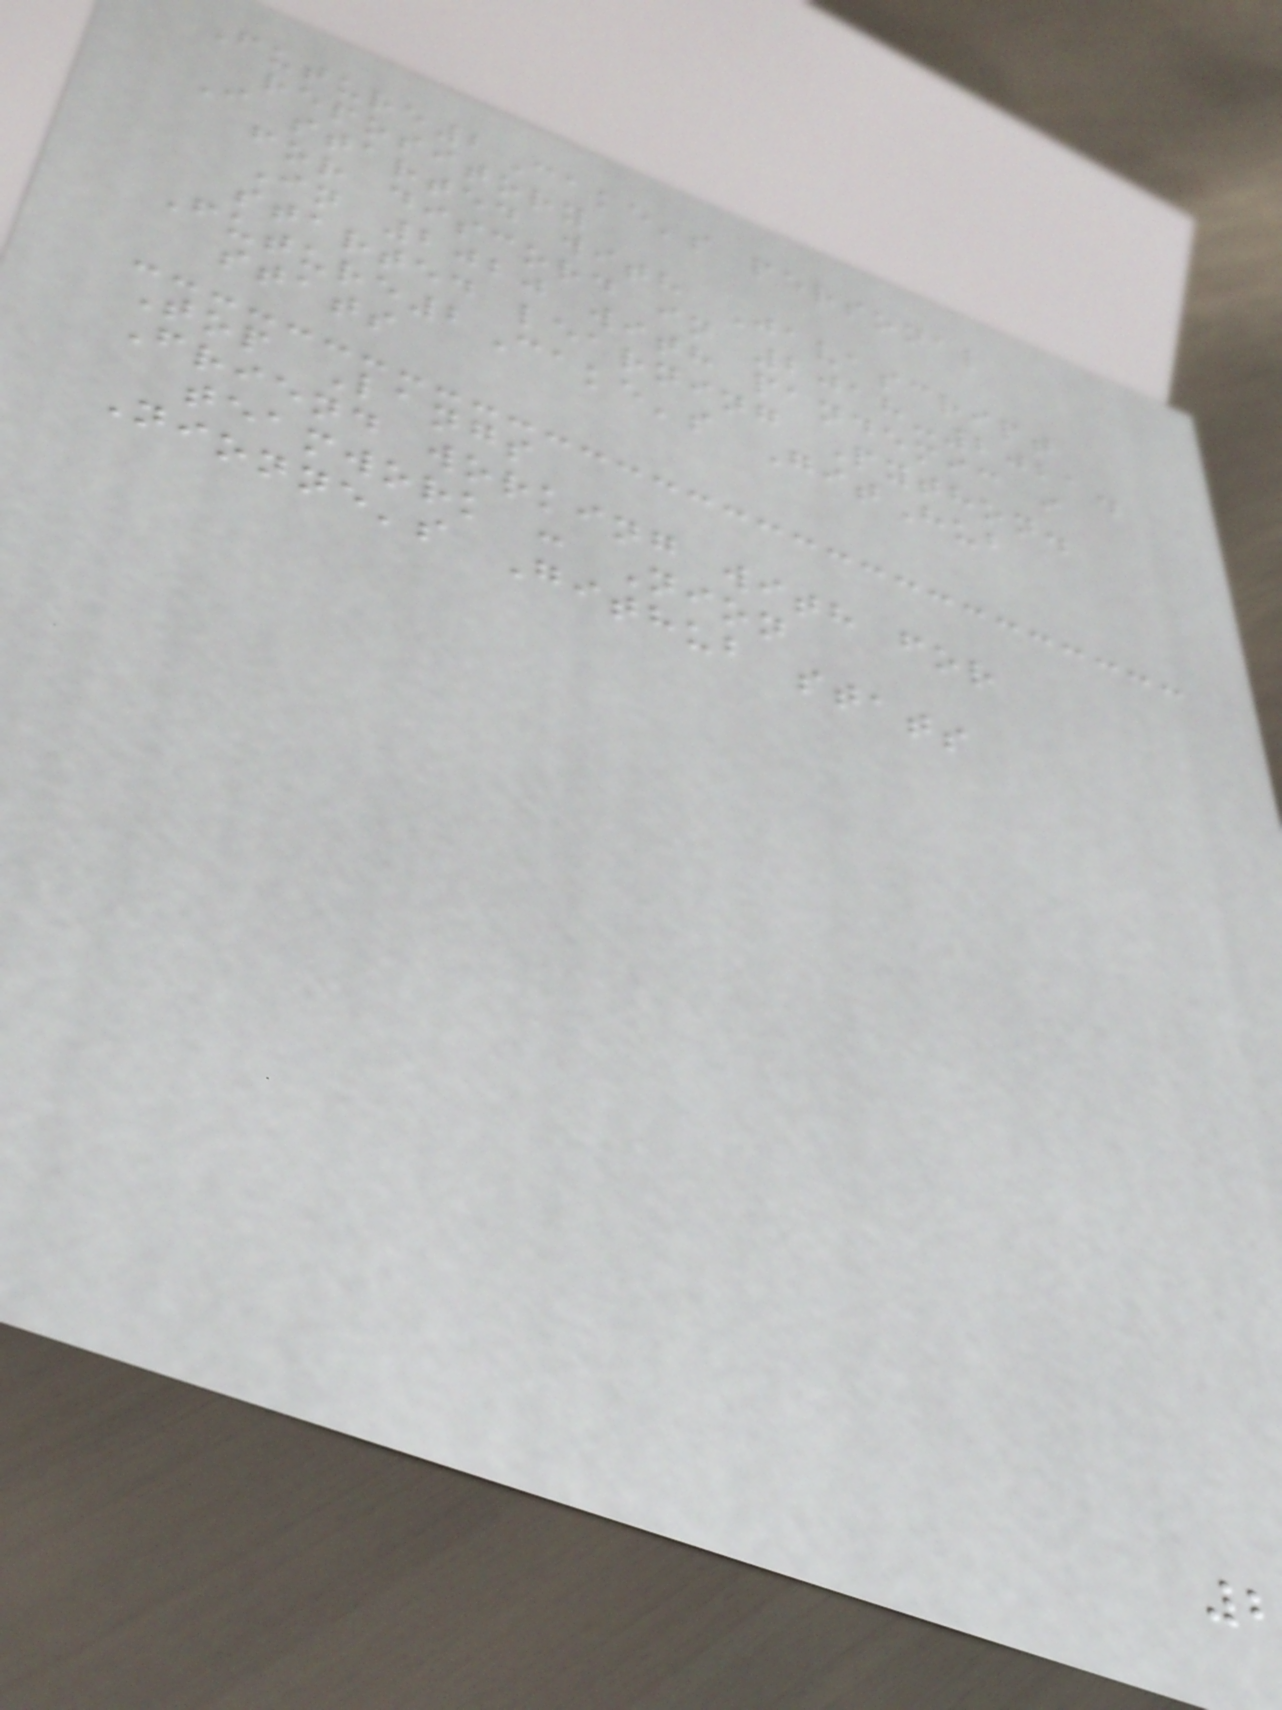Future2Cake's personal
repository
I started with Javascript
for discord in 2018-2021.
In 2020 with pandemic i
started learning Python.
Future2Cake's GitHub
stats
Top Langs
Friend working with for
teamwork : Nion
Nionne's Github stats
